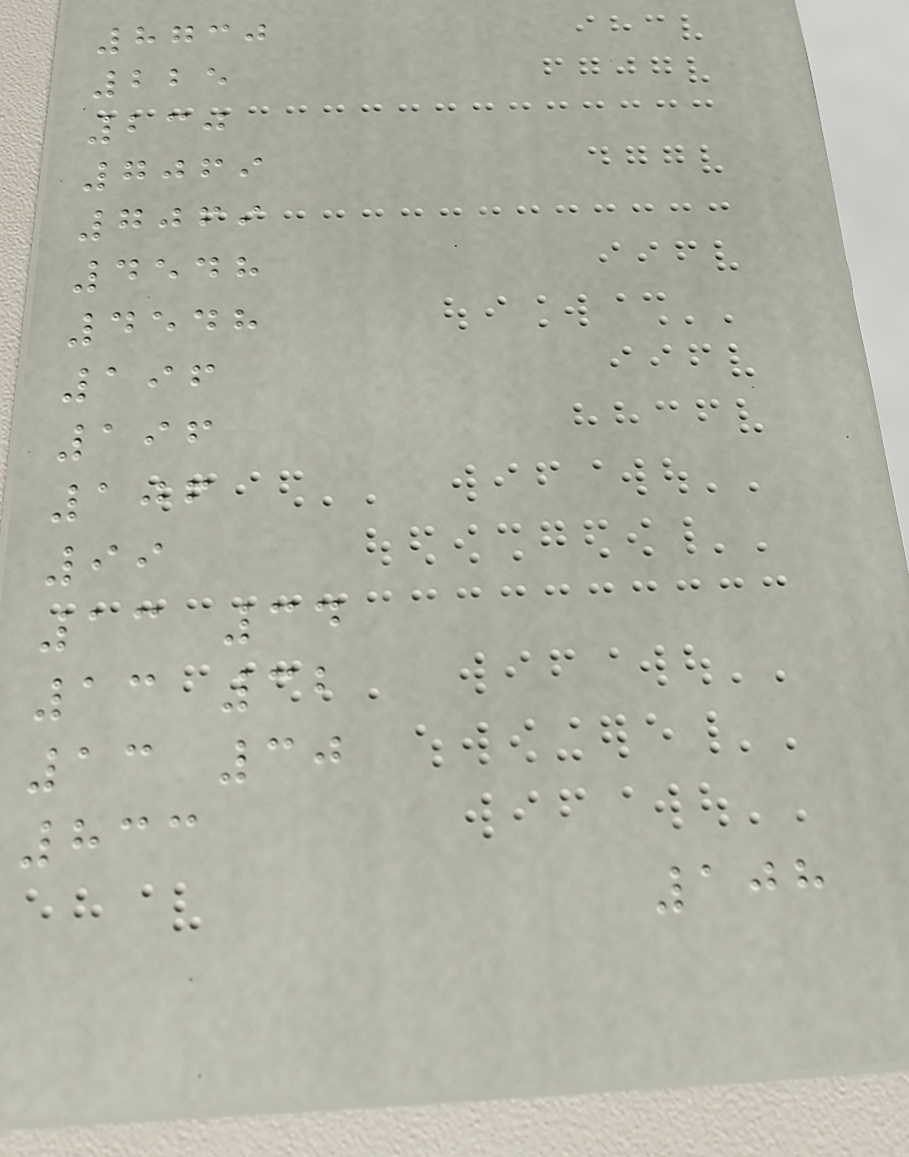8730
225
230
7069
7069
4548
4548
196
196
106
99
13 34
13 32
13 30
833
108
